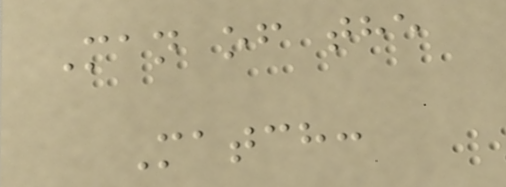Man of the
Match:
